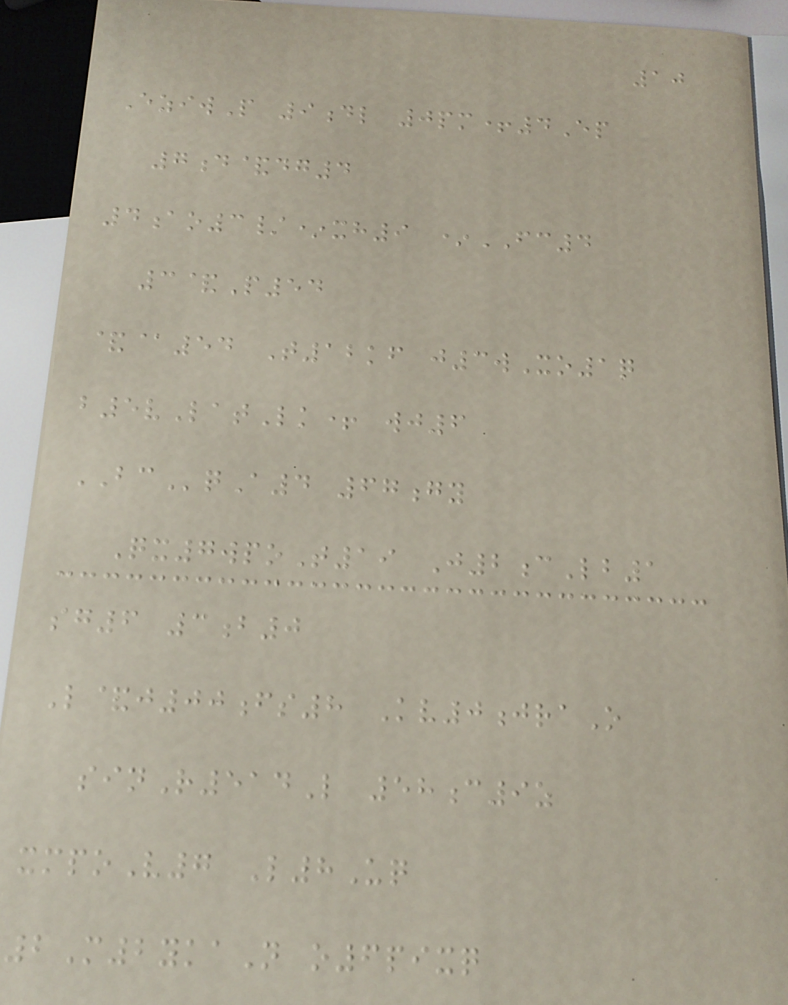10
EziwP 9dl 0pm+4Ep
7d&dg4
4ao3/*xh9 *FC4
3&P54
&@54 T12kf j3wXo1q
b5vLatLk+ wj6
BCqA4 67gy
Qx7wpoT19 J2cLb1
sg6 3b0
L&j00fs8 Kv0jraO
sinR514L 58c9z
xmpoV7 L8Uq
2M2ykaN o6pixq
